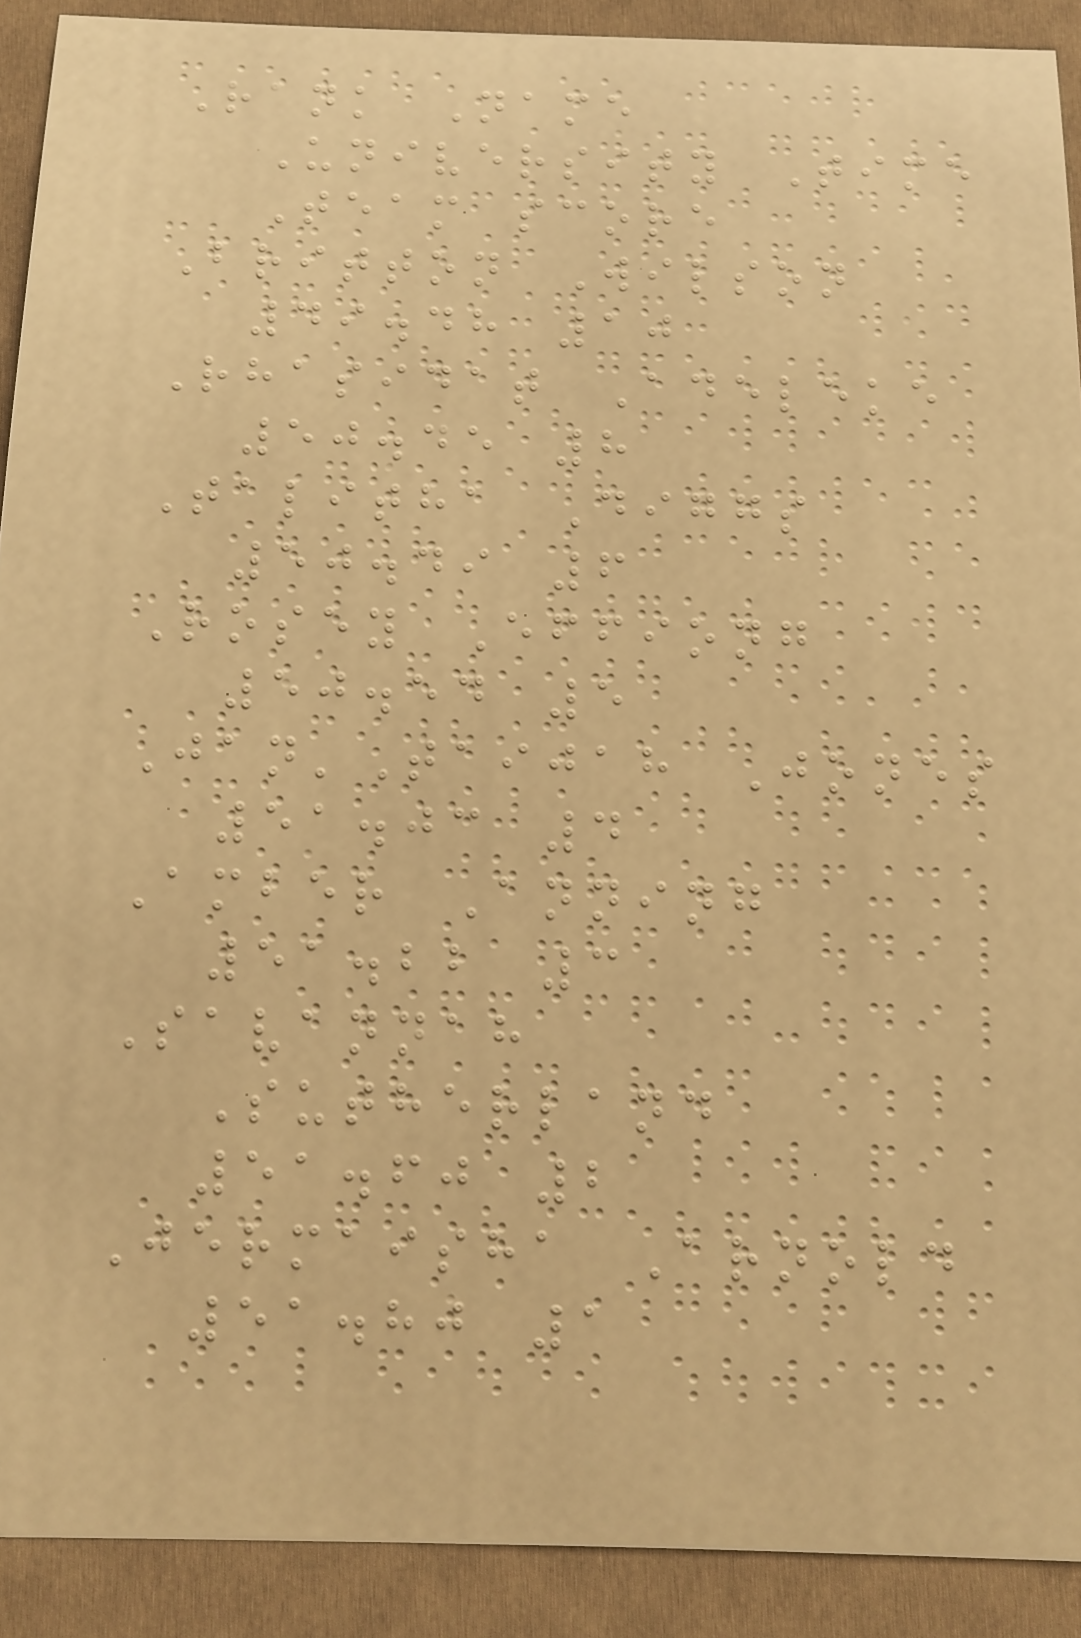Rank Name
University Time
Team score
Britton Wilson
49.48 10
Rhasidat Adeleke
50.45 8
Talitha Diggs
50.49 6
Rosey Effiong
50.54 5
Jan'Taijah Jones
51.03 4
Amber Anning
51.22 3
Savannah
Sutherland
51.60 2
Jermaisha Arnold
51.80 1
